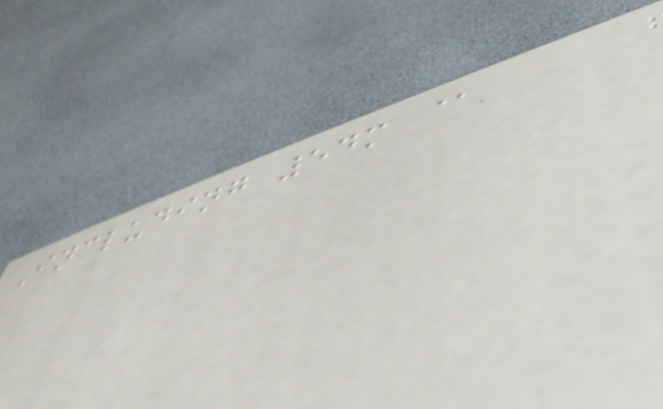Including 54m @
